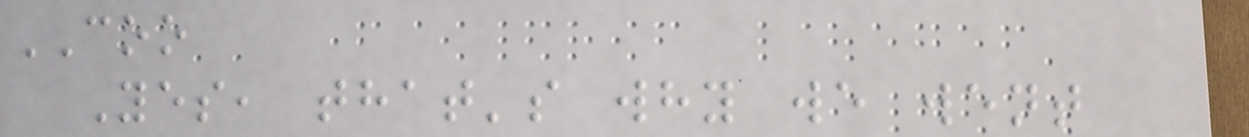COO
Yes, that's why we went
